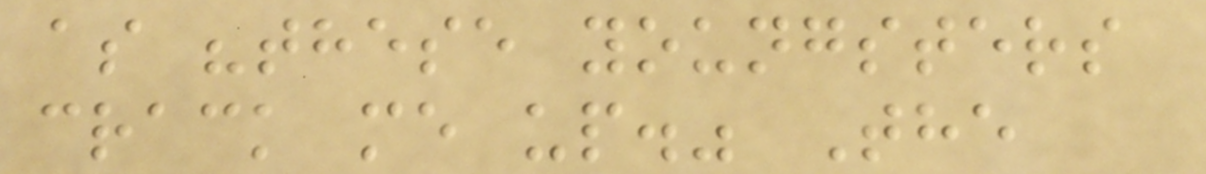as "these youngsters
crack me up." The
